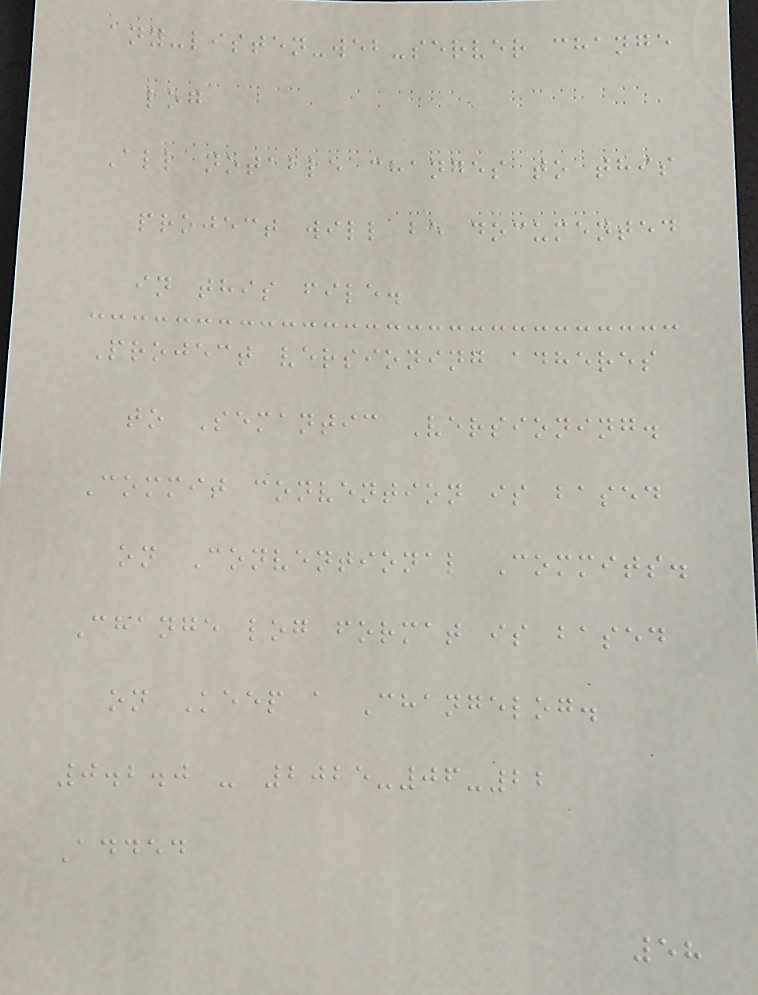any-listen-web-server change
log
All notable changes to this
project will be documented
in this file.
Project versioning adheres
to Semantic Versioning.
Commit convention is based
on Conventional Commits.
Change log format is based
on Keep a Changelog.
0.2.0 - 2025-06-22
Added
58
